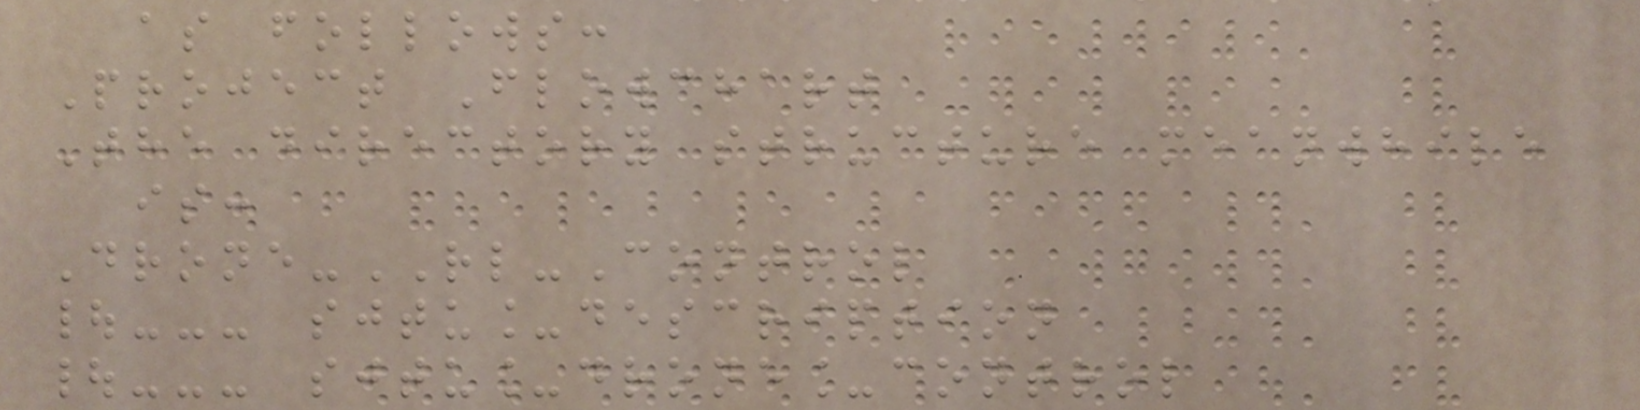as follows:
Project Flowchart
The directory structure meanwhile
is:
Drone-RL-Control
|--- sjtu_description
|--- sjtu_drone_control
